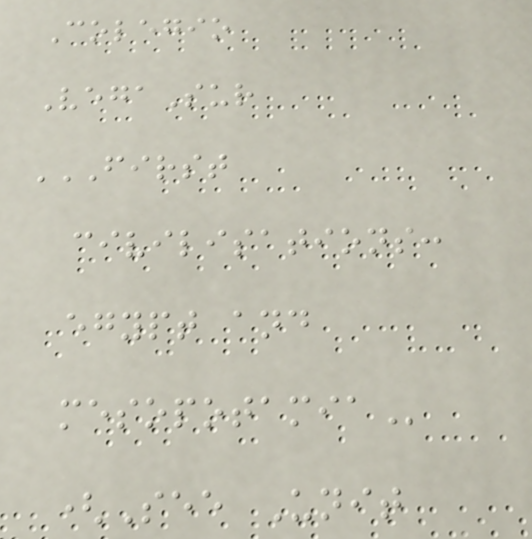Colegio
VegaSur
FIRST
CIVILISATIONS:
EGYPT AND
MESOPOTAMIA
(See Unit
